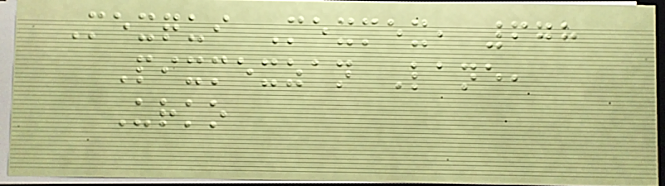Mexqui Mexmex, 678
Pixmexzan Lane,
Urko
